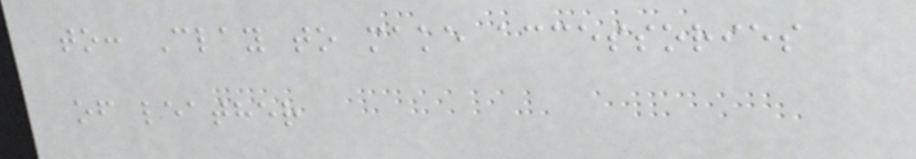to: Clay to make accessories
of leather
